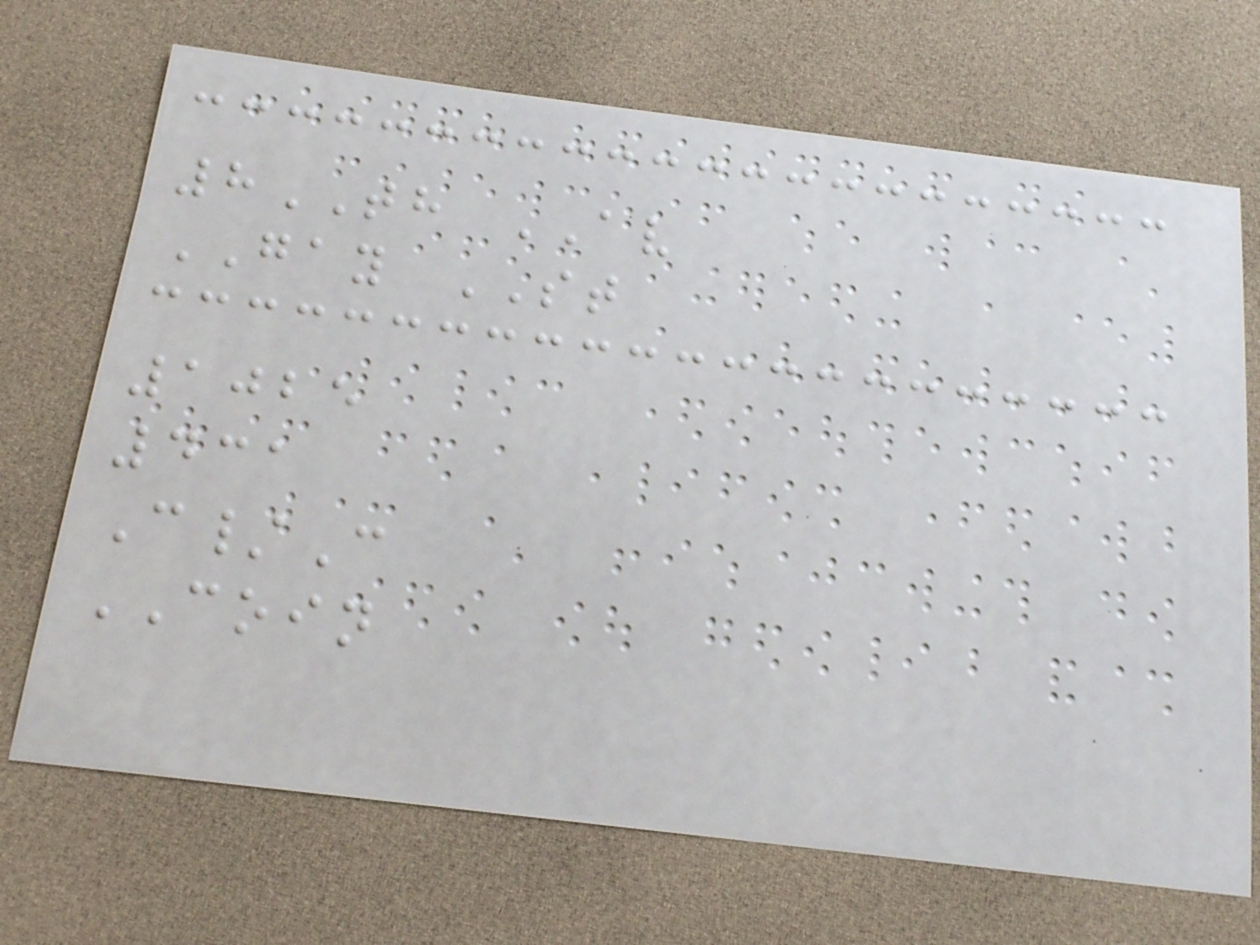8TH AV
GAY ST
1025
431
C/C
COIN
